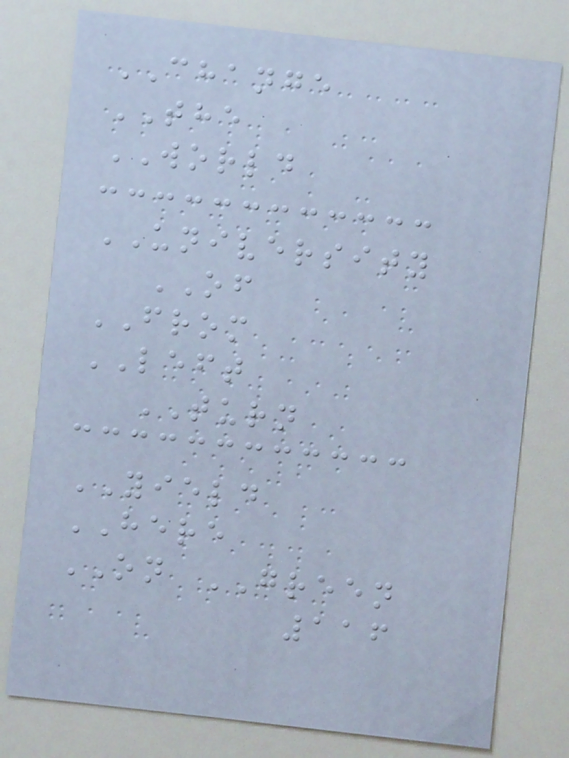CHANGE
THE
WORLD
UNIVERSITY
OF
FROM
LEFT
TURN
YIELD
HERE
ON GREEN
116
